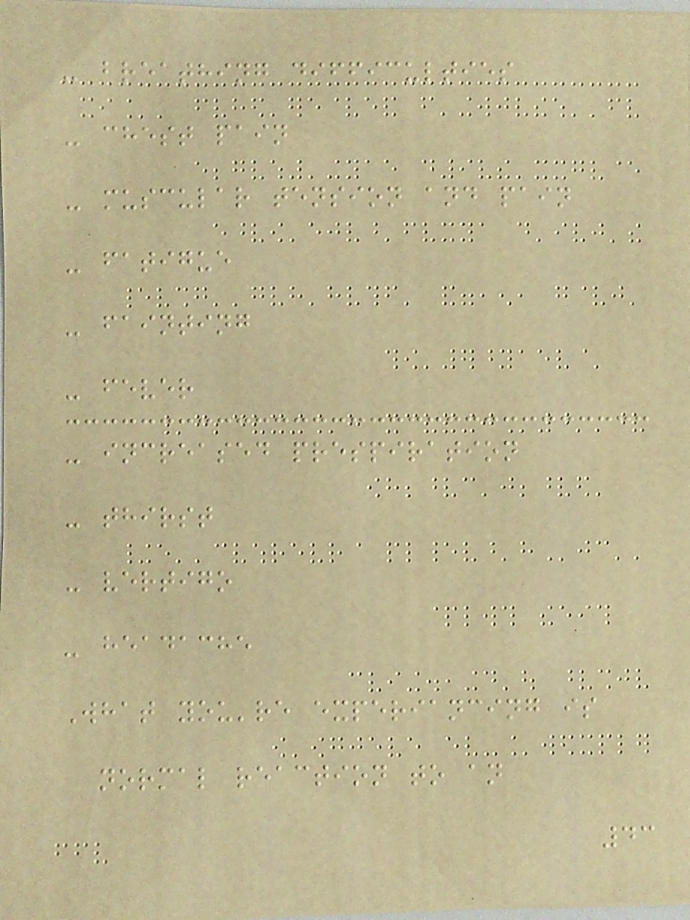- breathing difficulties
- chest pain
- muscular tension and pain
- fatigue
- fainting
- fever
- increased prespiration
- thirst
- vertigo
- headache
What you're experiancing is
normal reaction to an
43
